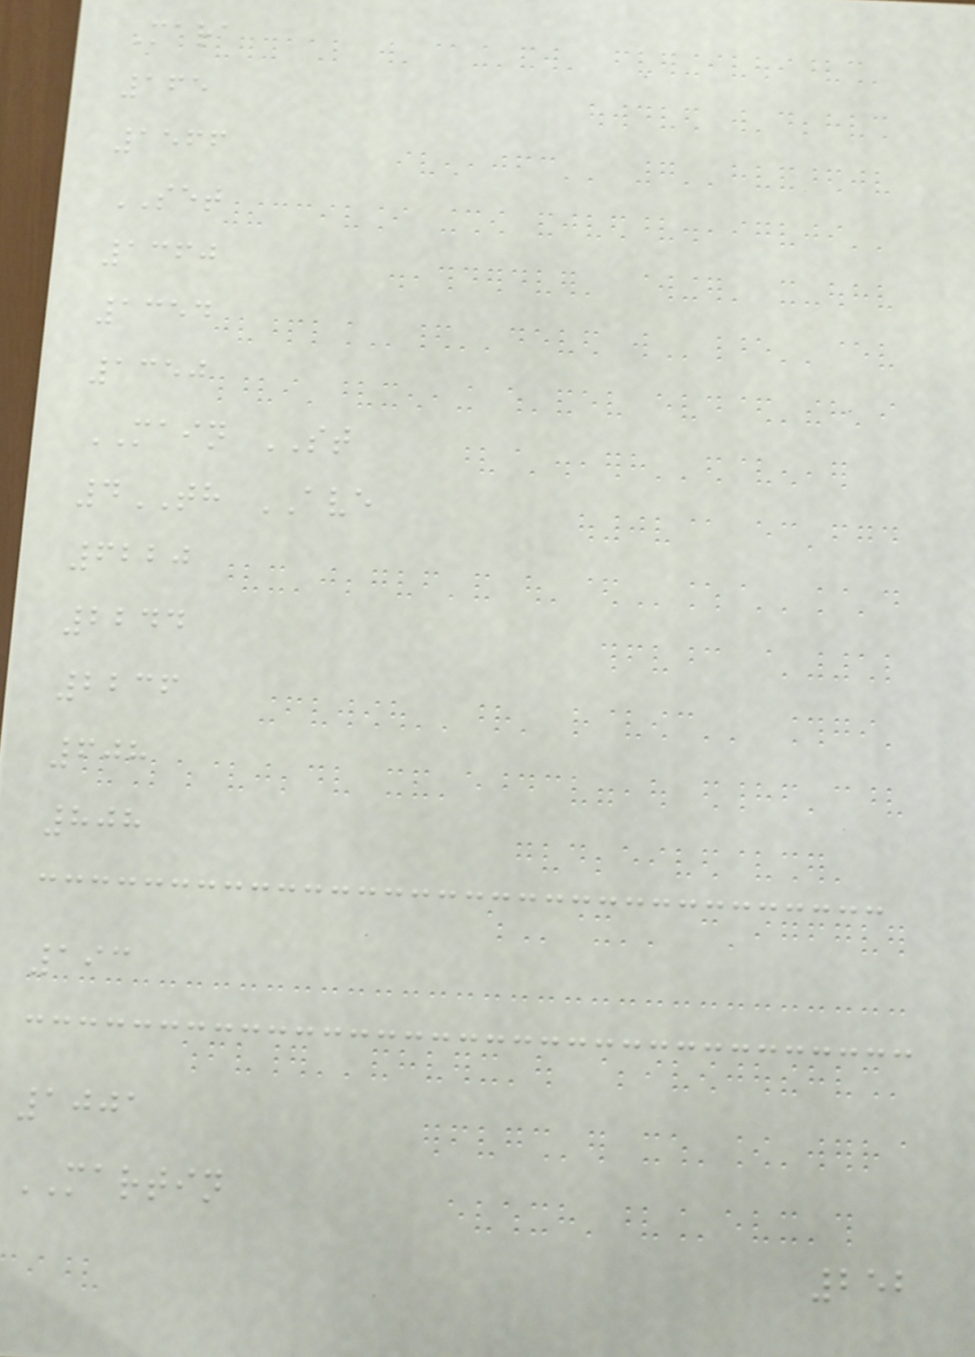Mara
165
1566
SET
1360
1354
1350
MAIN ST
4TH AVE
6220
2244
2236
608
808
193
1001
MARTIN
252
